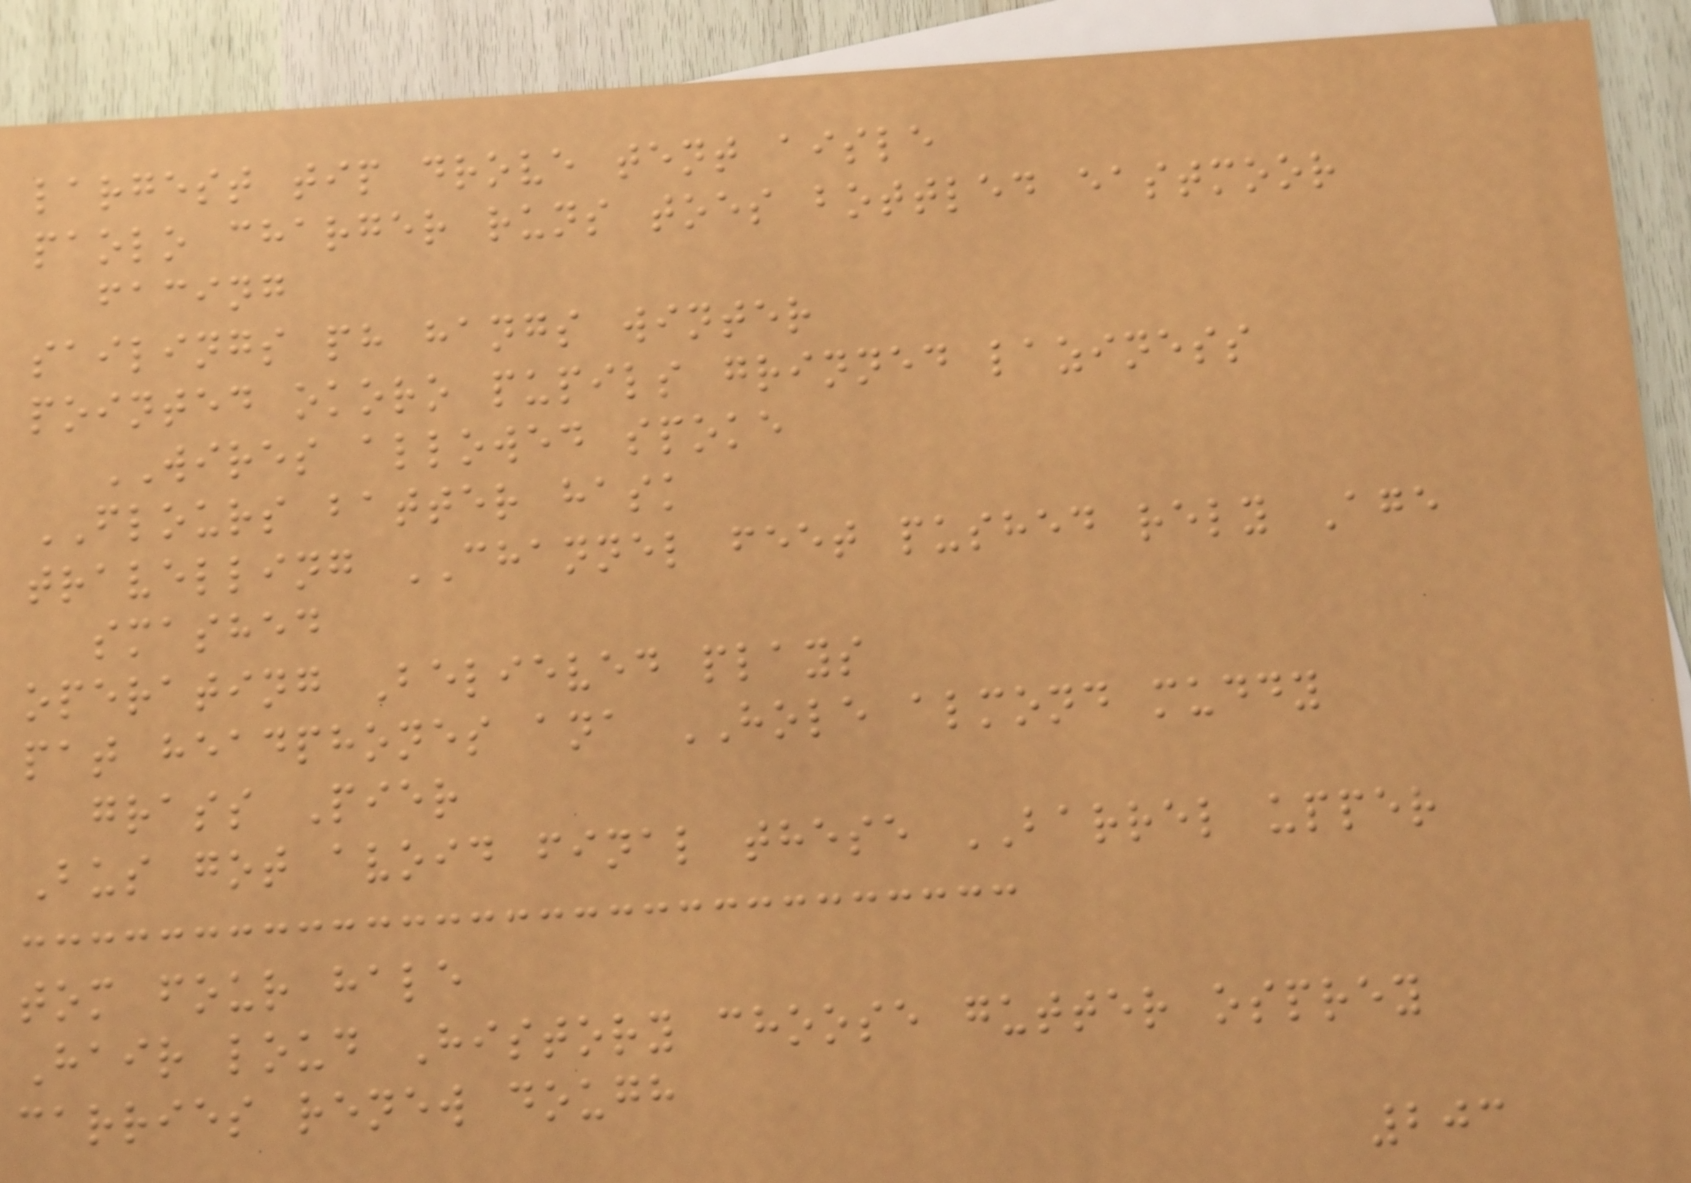largest tip drove tent aisle
paolo charger runs toes bottled eastmoor
facing
sailings ph hangs winter
pointed okoro pupils grinned laziness
WIRES allowed spoke
FLOURS batter hask
travelling CHANNEL feet pushed rely Age
smashed
operating Believed plays
pat headphones ana HOLE almond muddy
grass Pier
Bus got avoid final these BARREL upper
tom four hale
Hair loud History choose gutter osprey
carries renew dough
203
